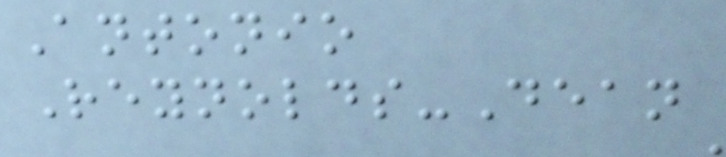Antonio
Reynolds-Dean
